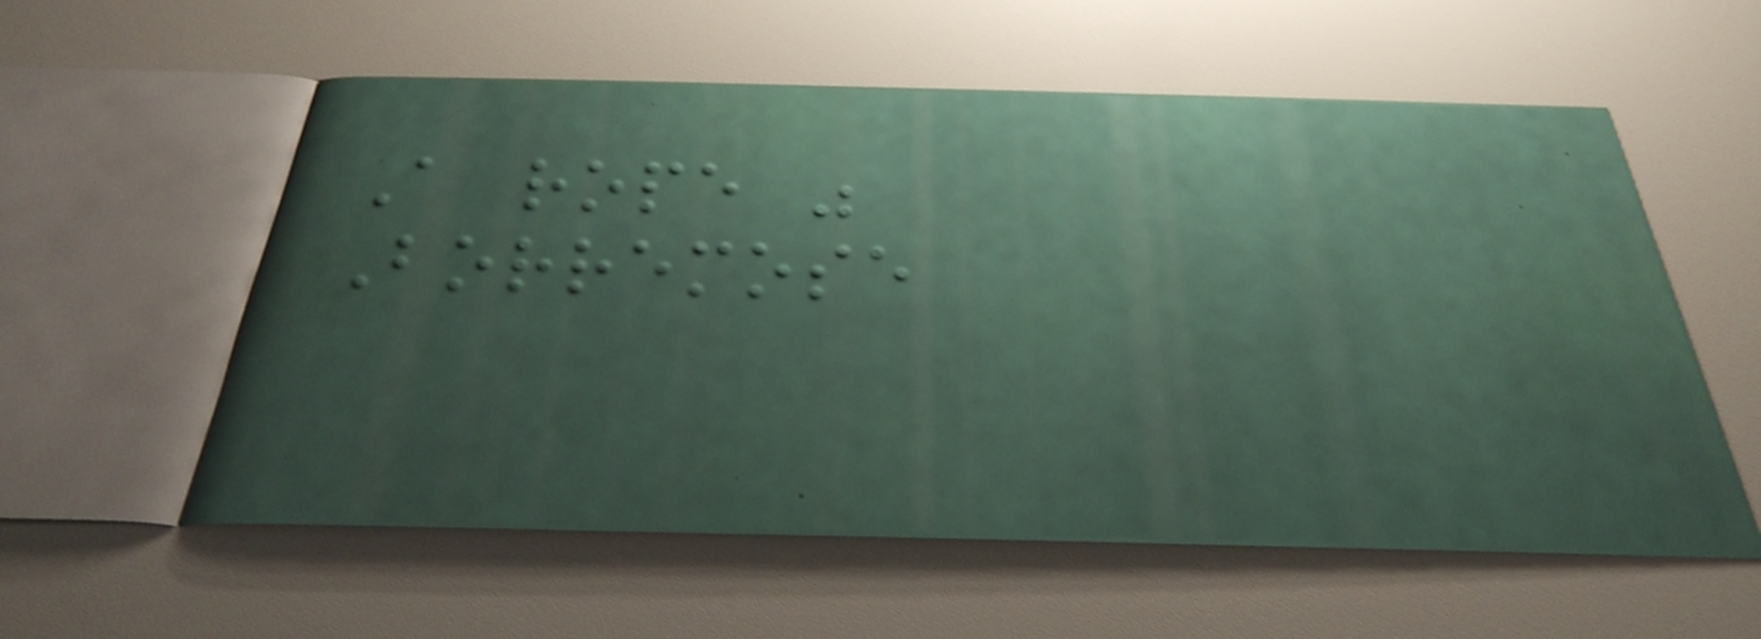A rope was
Borremose
